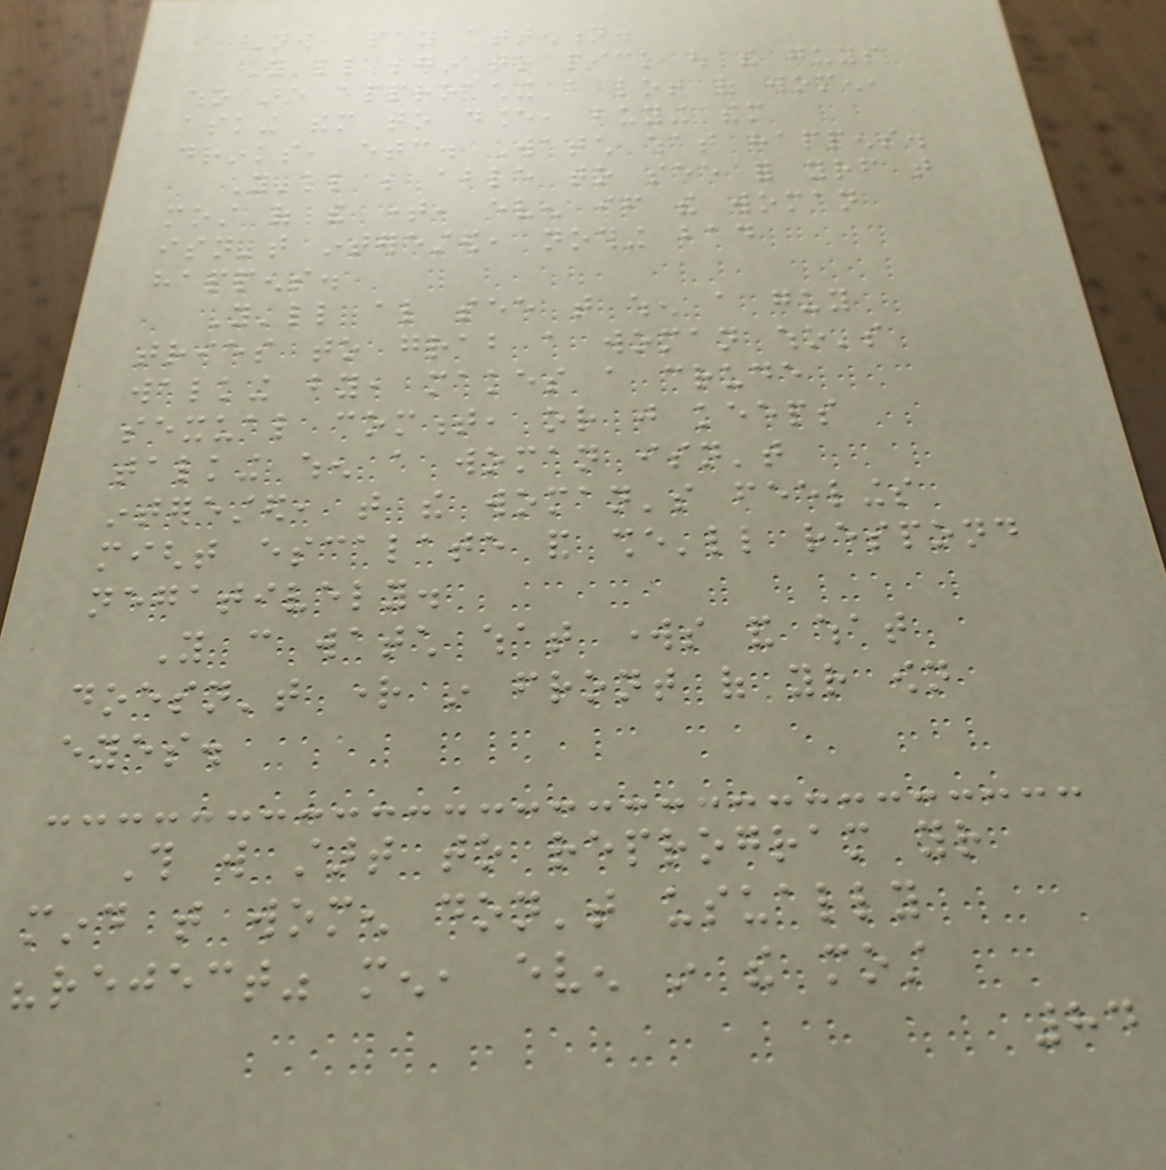Now, pay attention.
You'll begin to pick out the guys
who are approaching a lot of women,
asking them to dance, buying them
drinks, etc. Watch what happens.
You'll be able to see for yourself that
most of the time, even if the woman
isn't interested, nothing bad
happens.
You'll also see that when a guy
tries to grab a woman who's
walking by, makes a crude
sexual comment, or just keeps
talking when a woman isn't
interested, that the woman's feelings
might escalate and she'll respond
negatively.
You can watch what works and what
doesn't right in front of your own
eyes.
This will start to reprogram your
mind that women don't usually
"reject" men, even in the most
84
